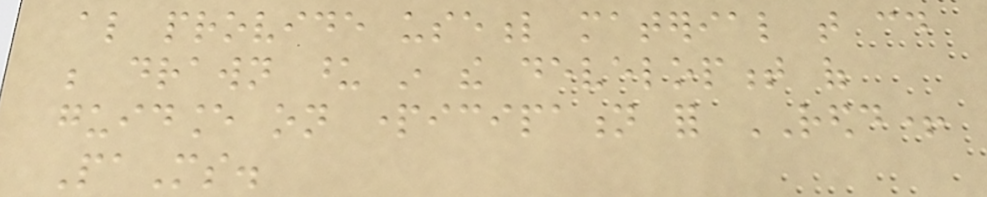also provide useful material that could
be drawn upon in the development of
guidance on participation for REDD+
PaMs.
